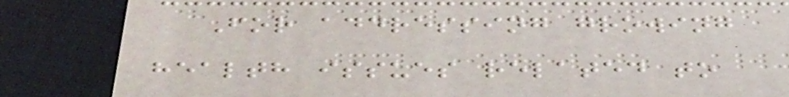For addressing growing
health issues related to
